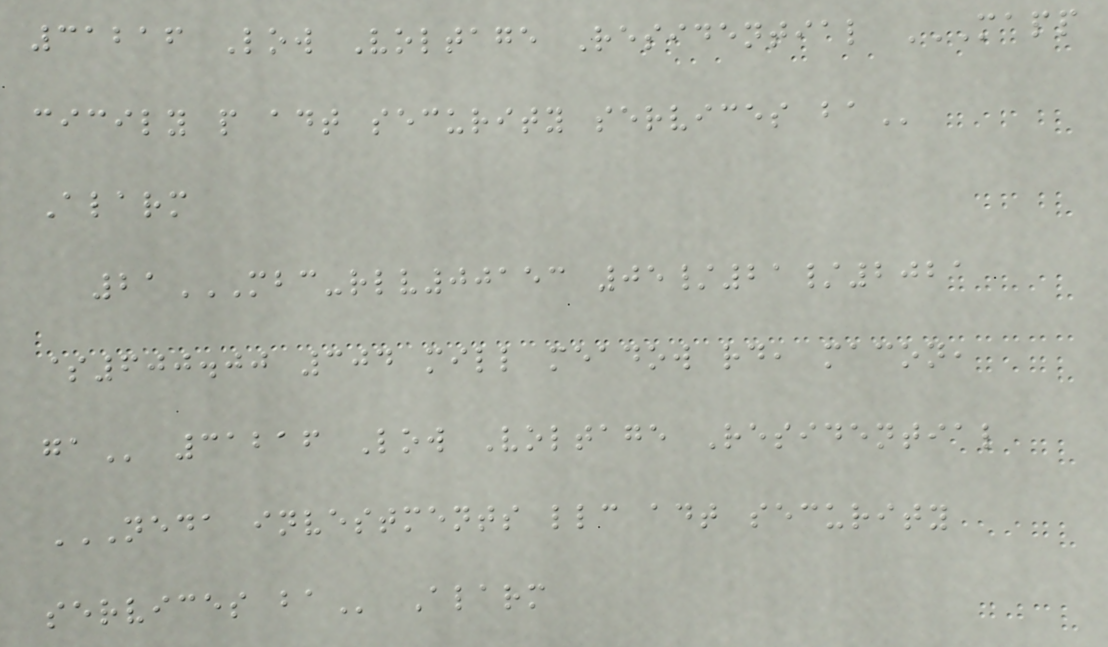31216 Low Voltage Residential MAPP
CICILY P ADT SECURITY SERVICES BA
Alarm
21MBC-RLV00153 05/21/2021
$600.00 304 MILL MEADOW RD, MACON,
GA 31216 Low Voltage Residential
NEDA INVESTMENTS LLC ADT SECURITY
SERVICES BA Alarm
